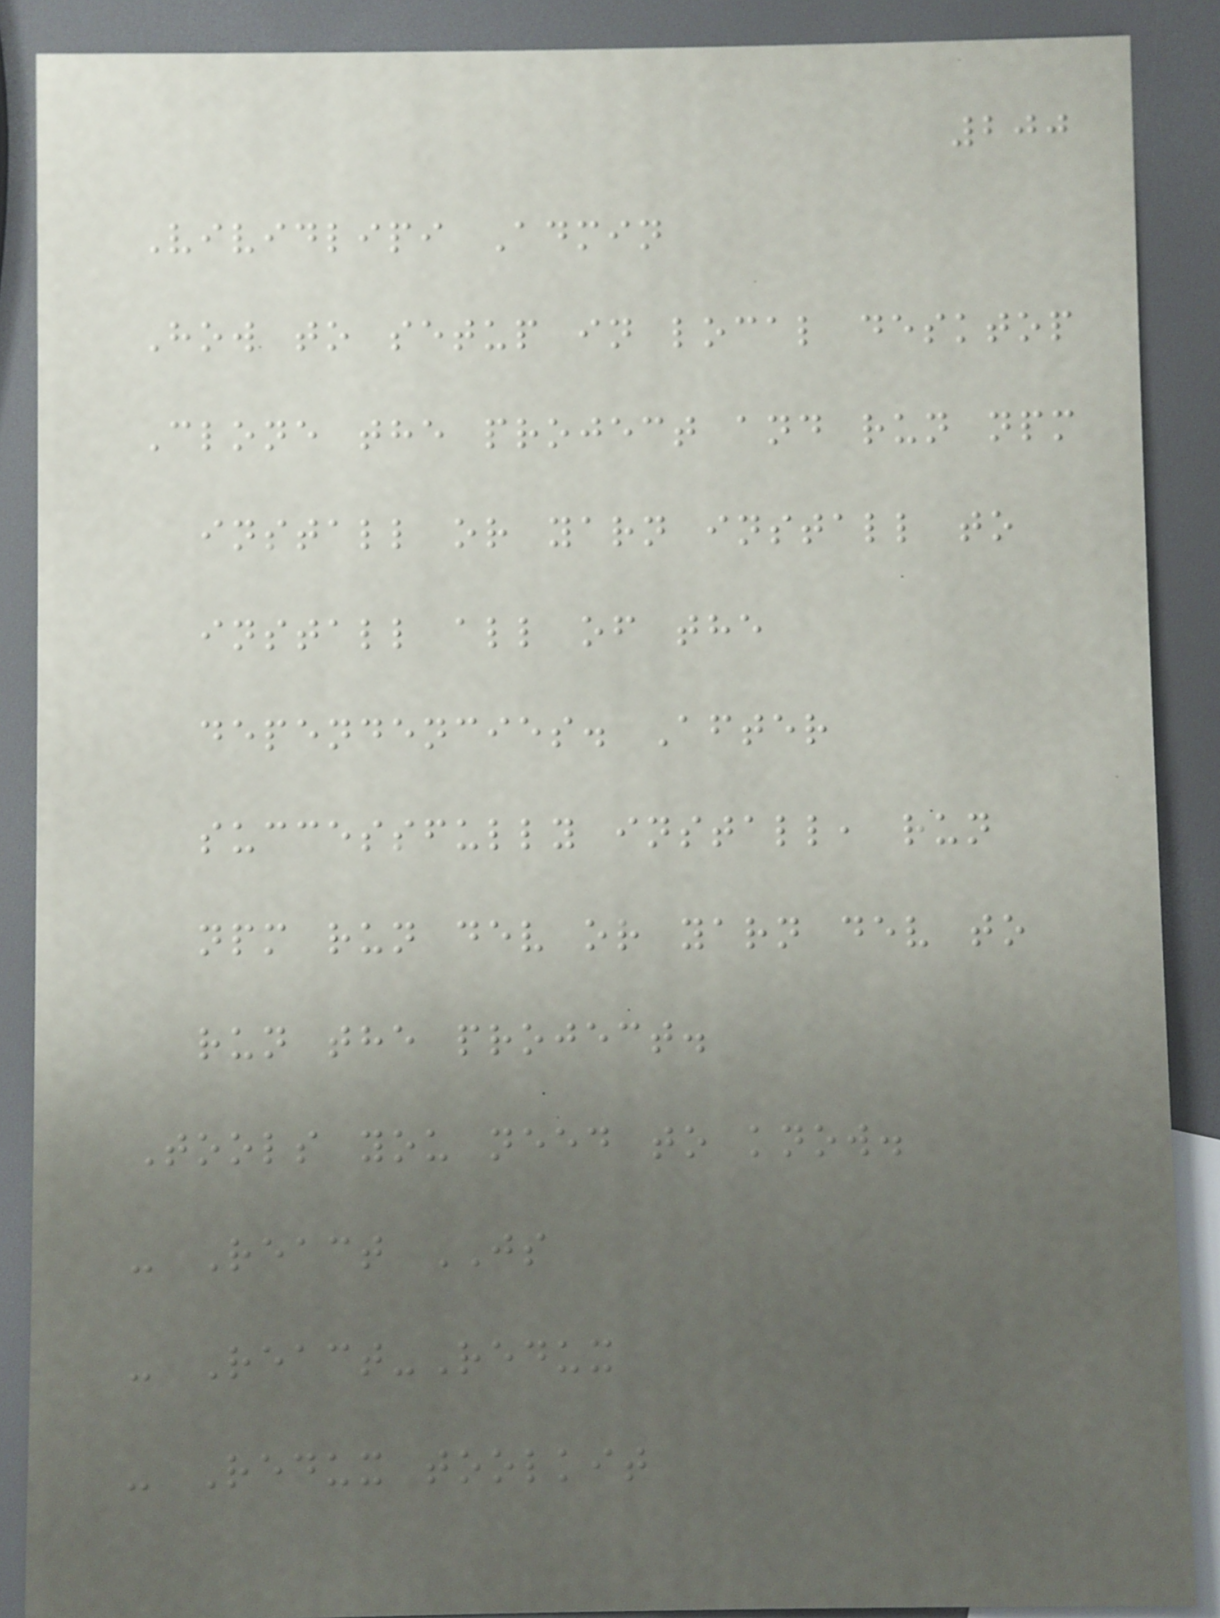200
Vividlipi Admin
How to setup in local desktop
Clone the project and run npm
install or yarn install to
install all of the
dependencies. After
successfully install, run
npm run dev or yarn dev to
run the project.
Tools you need to know.
- React JS
- React-Redux
- Redux toolkit
